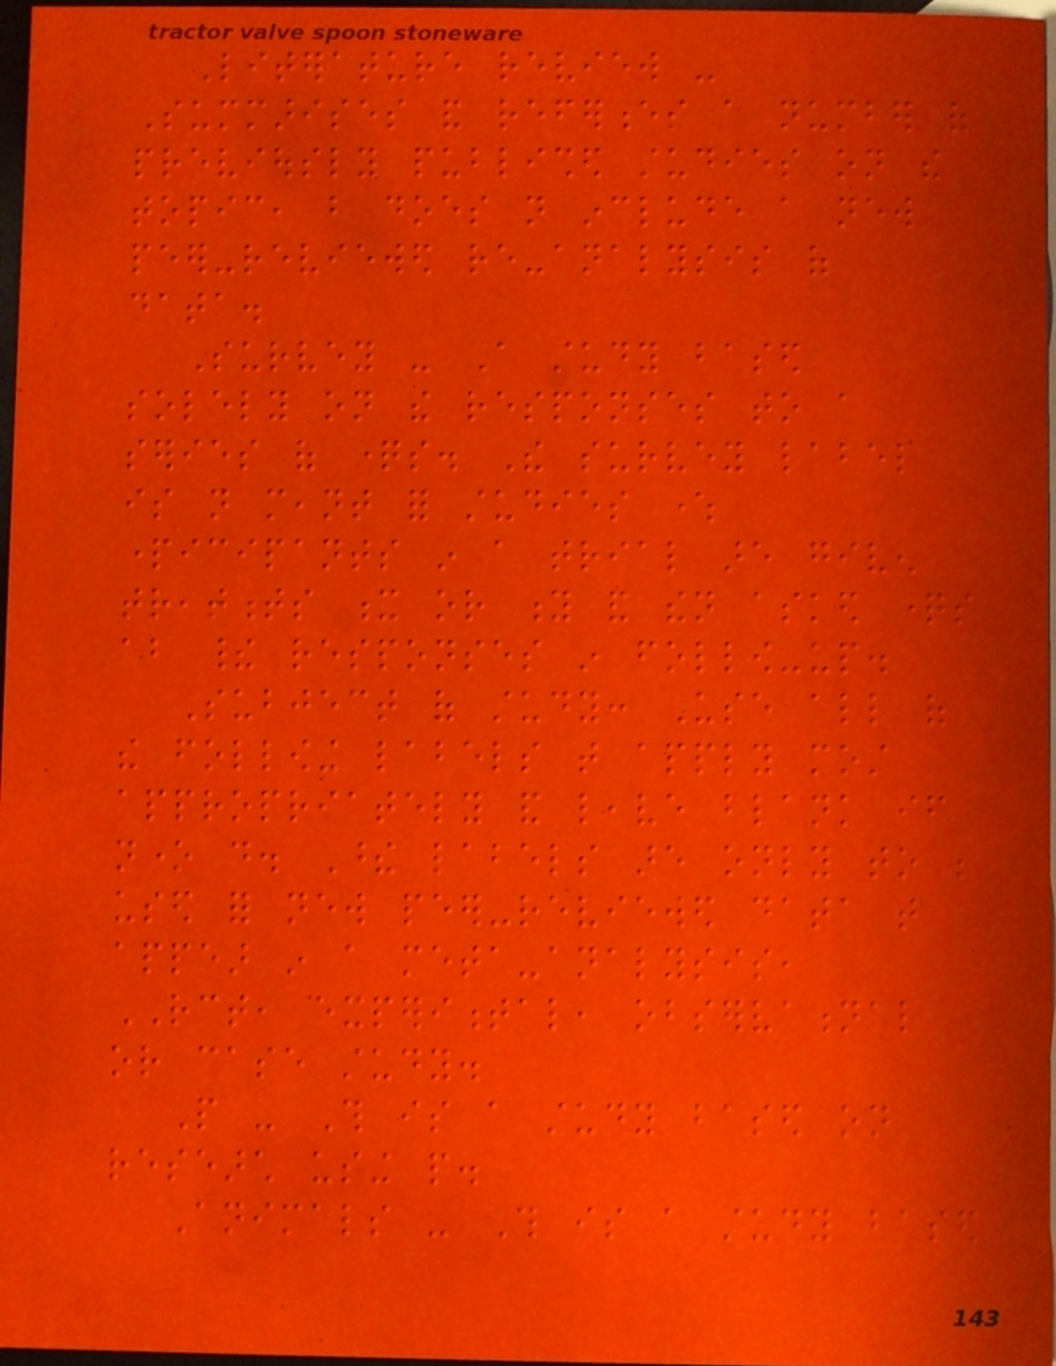Literature review -
Summarises and references a number of
previously published studies on the
topic, but does not include a new
peer-reviewed re-analysis of
data.
Survey - A study based
solely on the responses to a
series of questions. The survey label
is not meant for studies where
participants in a trial are given
treatments x or y and then asked questions
about their responses in follow-up.
Subject of study: Use all of
the following labels that apply most
appropriately and leave blank if
none do. These labels are only to be
used for new peer-reviewed data that
appear in a meta-analysis,
RCT, experimental, observational
or case study.
People - This is a study based on
research using people.
Animals - This is a study based
